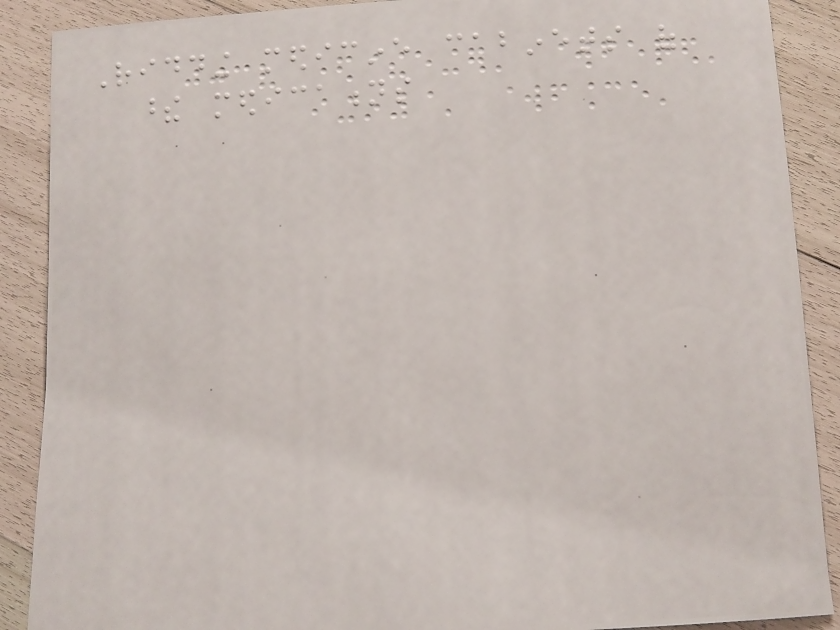Ridding medicine cabinets of
these medications
